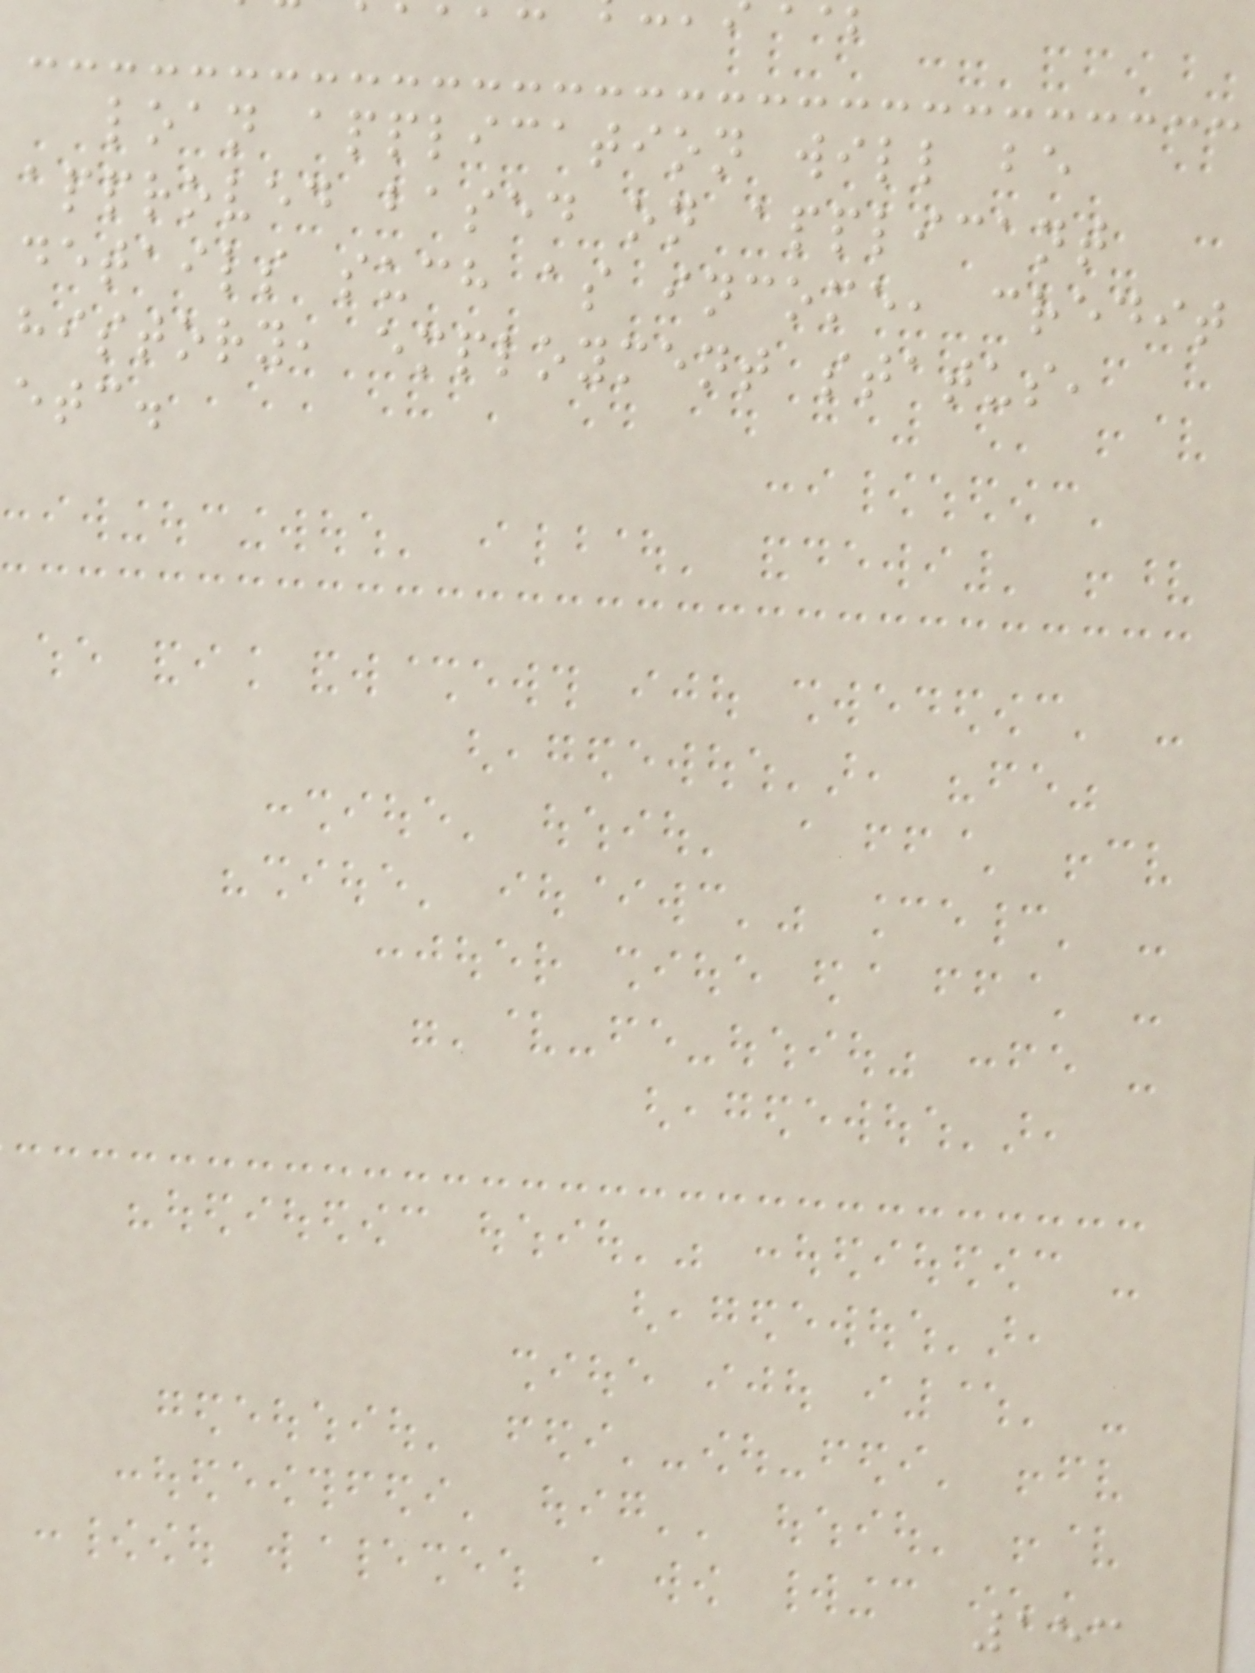loan application will be
approved based on applicant
details such as income, credit
history, employment status,
etc.
153
